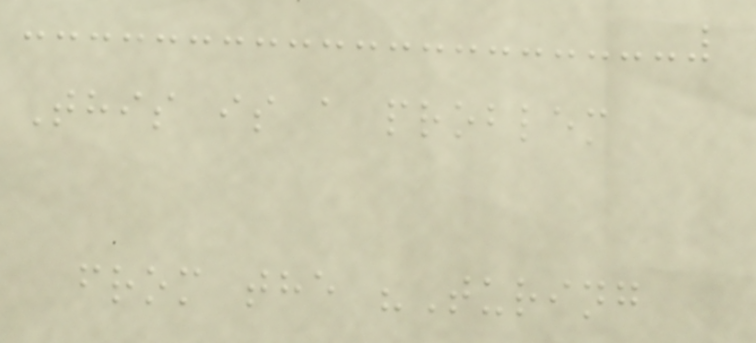This is a problem
from the "Turing
